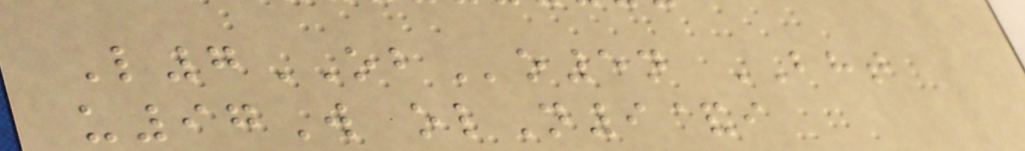L7OBo5n BHT
u97W olN9&i
